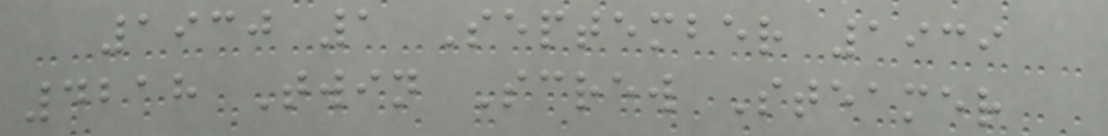1930 1 September 1939
4218 Twin Screw Steamer
